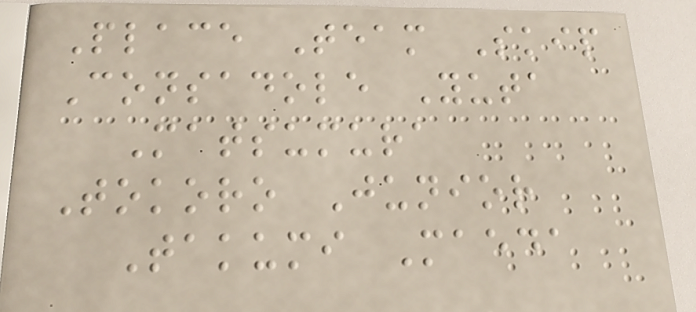Place Team Skip
Consadole Yuta
Matsumura
Tokoro Junior
Takumi Maeda
